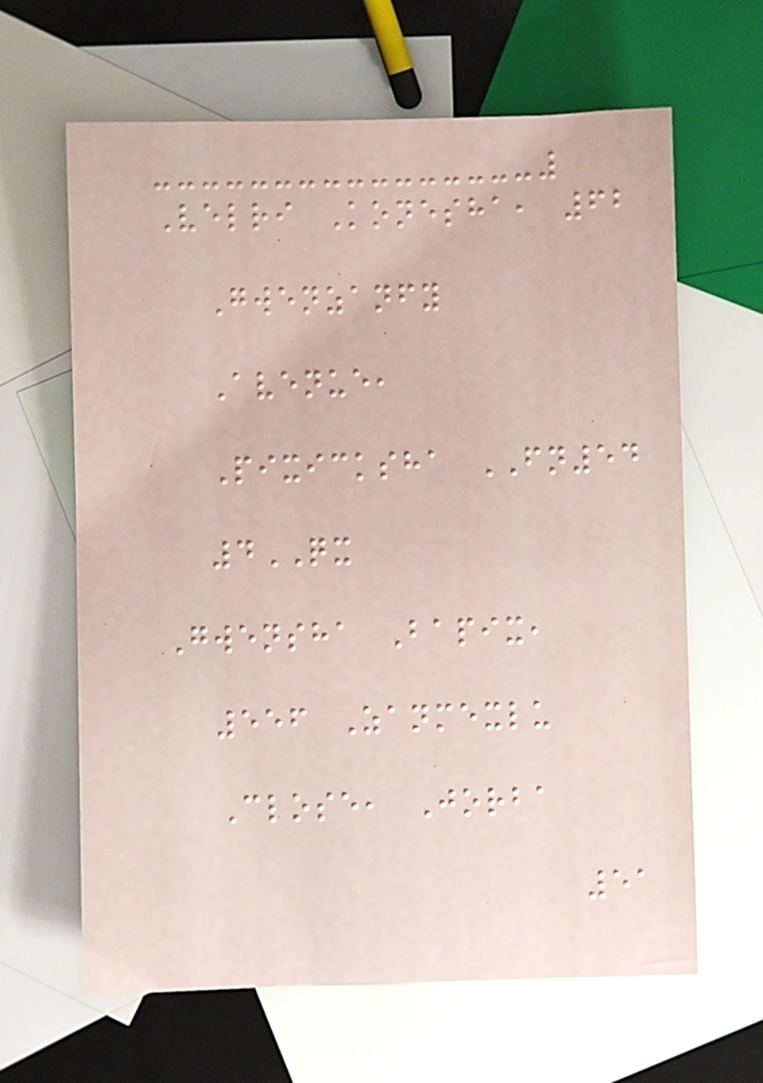Velri Konesha, 62
Gwenzanfy
Avenue,
Pixicksha FN54
4QX
Gwensha Bapix,
556 Zanmexlu
Close, Jorba
51
